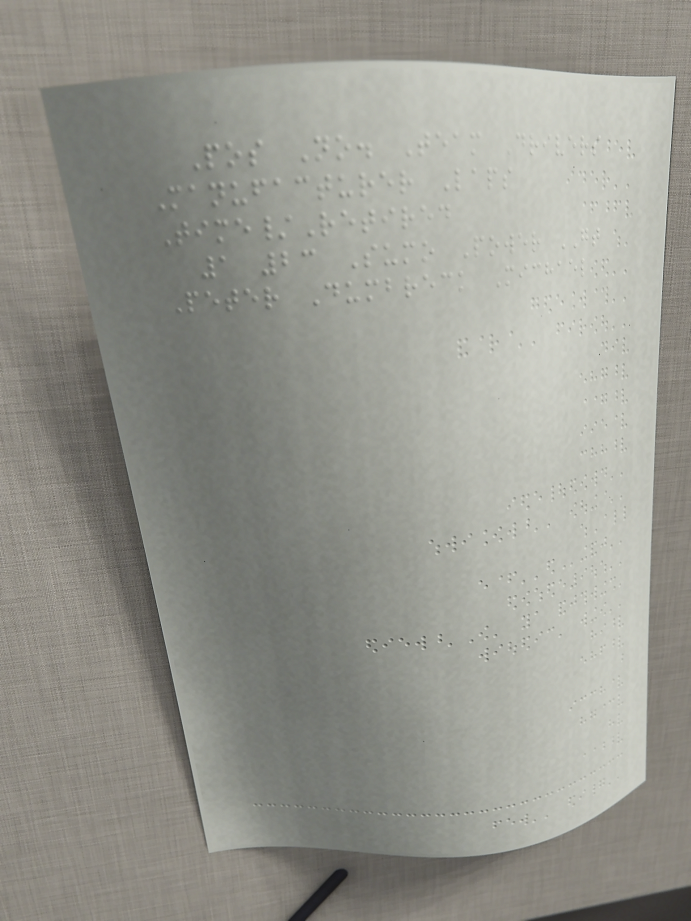Pos No. Team Drivers
Manufacturer Laps
Time/Retired
1 23 Sumo Power GT
Peter Dumbreck Michael
